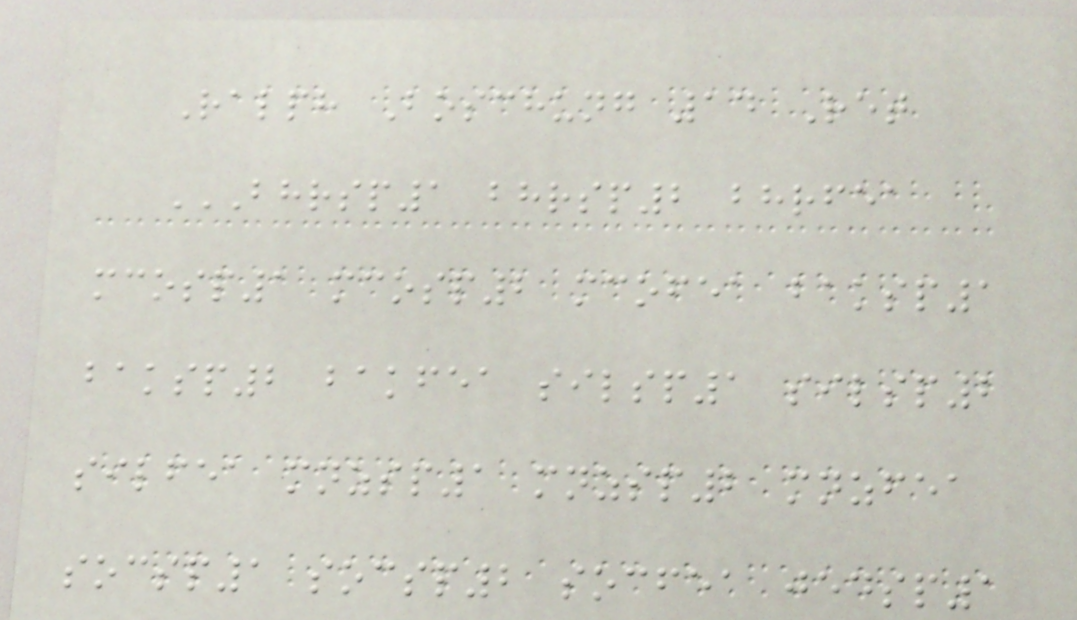Ralph Boschung 14 Ret
BHRSP1 BHRSP2 BHRFEA
MCOSP1 MCOSP2 MCOFEA BAKSP1
BAKSP2 BAKFEA SILSP1 SILSP2
SILFEA MNZSP1 MNZSP2 MNZFEA
SOCSP1 SOCSP2 SOCFEA JEDSP1
